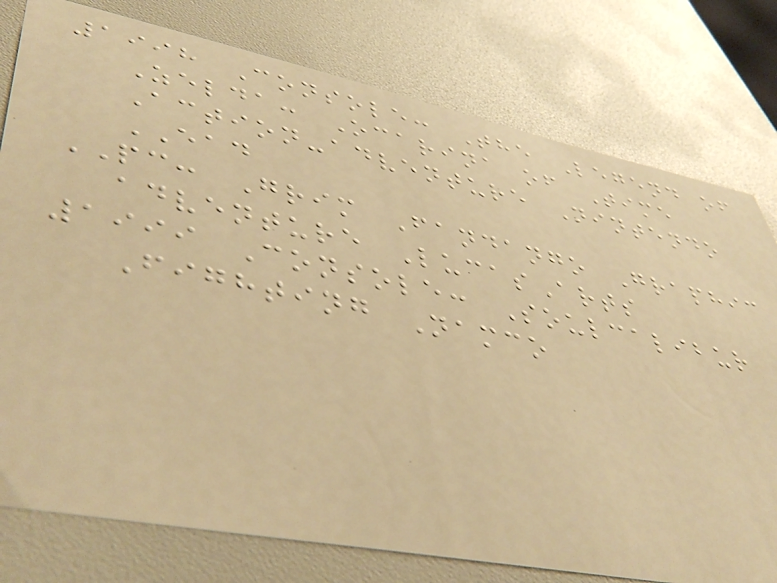1998 Console: The Legend of
Zelda: Ocarina of Time
Action-adventure Nintendo
EAD
PC: Grim Fandango Graphic
adventure LucasArts
1999 Console: Soulcalibur
Fighting Namco
